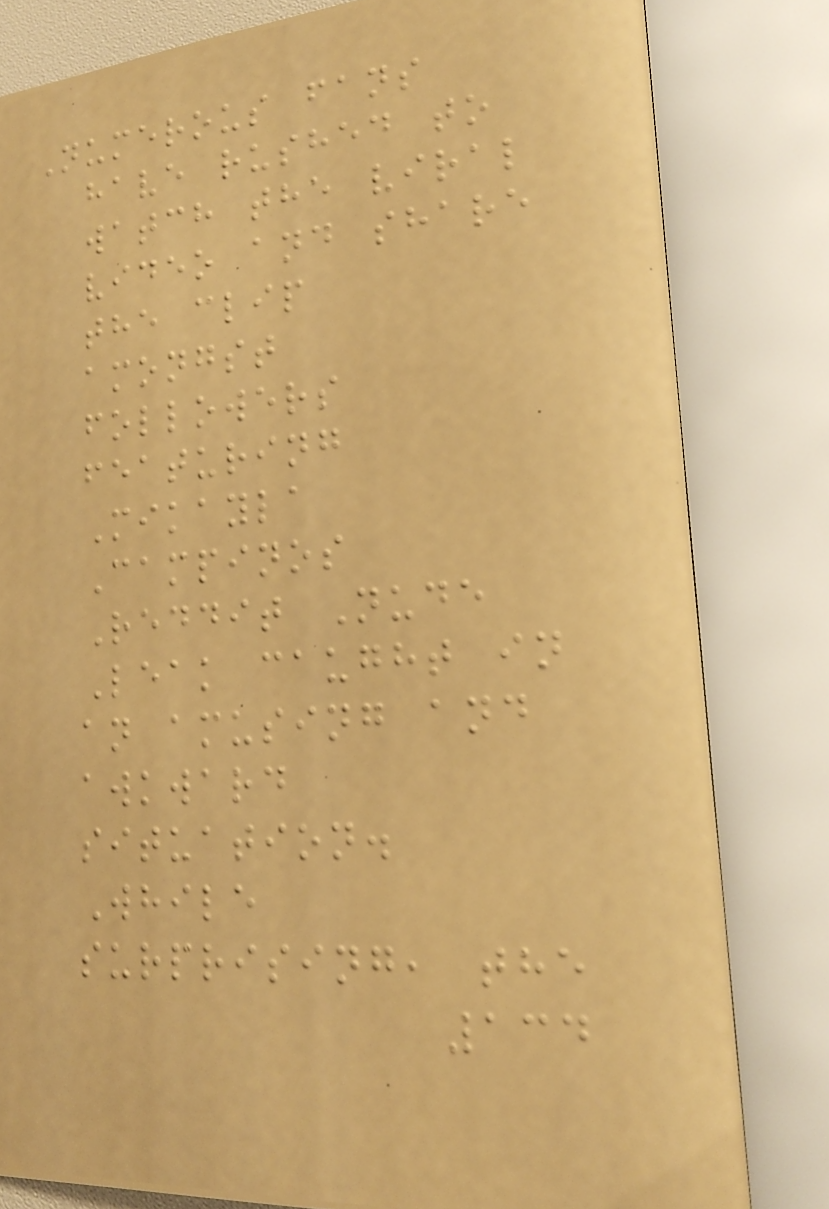Numerous fans
have rushed to
watch the viral
video and share
the clip
amongst
followers
featuring
Mikayla
Campinos
Reddit Nude
Leak caught in
an amusing and
awkward
situation.
While
surprising, the
134
